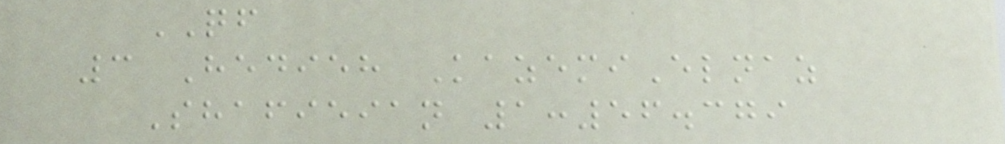QF
3 Hedieh KazemiElnaz
Shafieian 1:56.379
